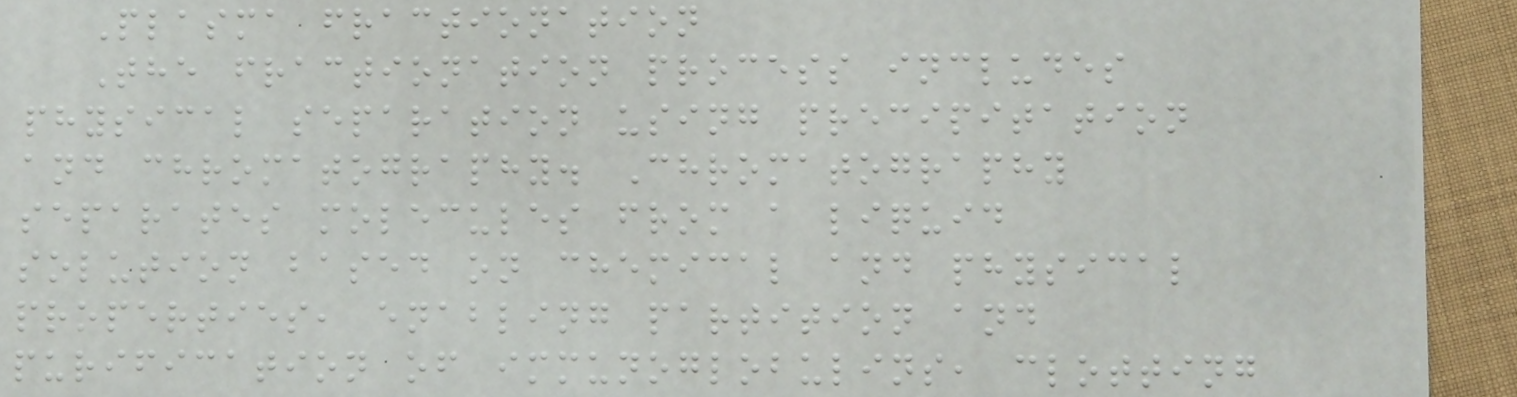Plasma fractionation
The fractionation process includes
physical separation using precipitation
and chromatography. Chromatography
separates molecules from a liquid
solution based on chemical and physical
properties, enabling partition and
purification of immunoglobulins, clotting
